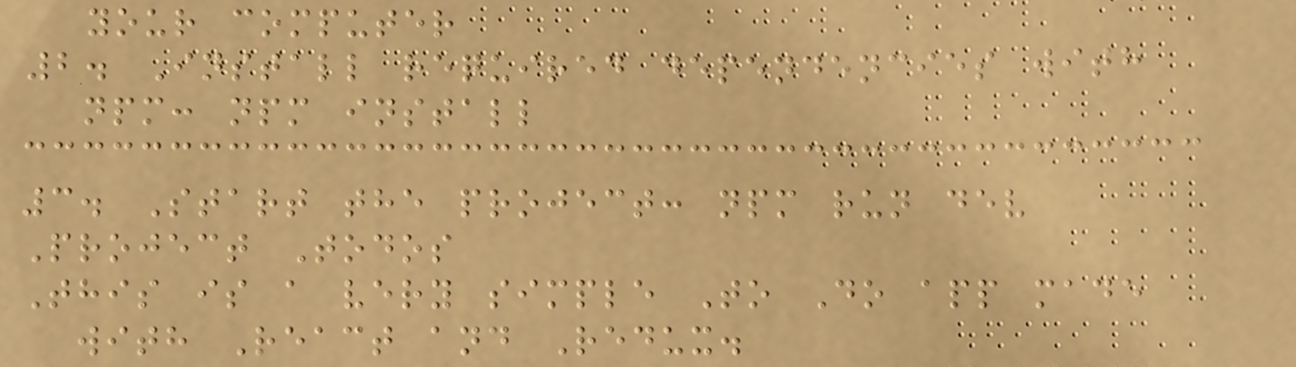your computer
2. Install required dependencies with
npm: npm install
3. Start the project: npm run dev
Project Todos
This is a very simple To Do app made
with React and Redux.
